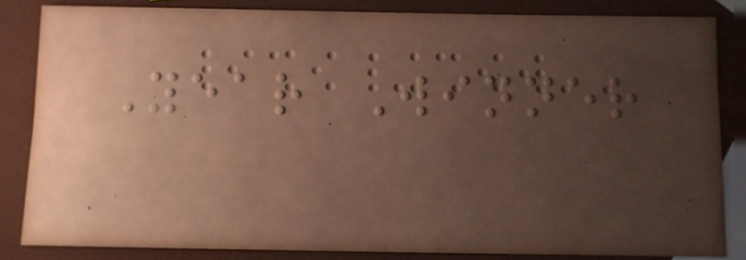Year Winner
